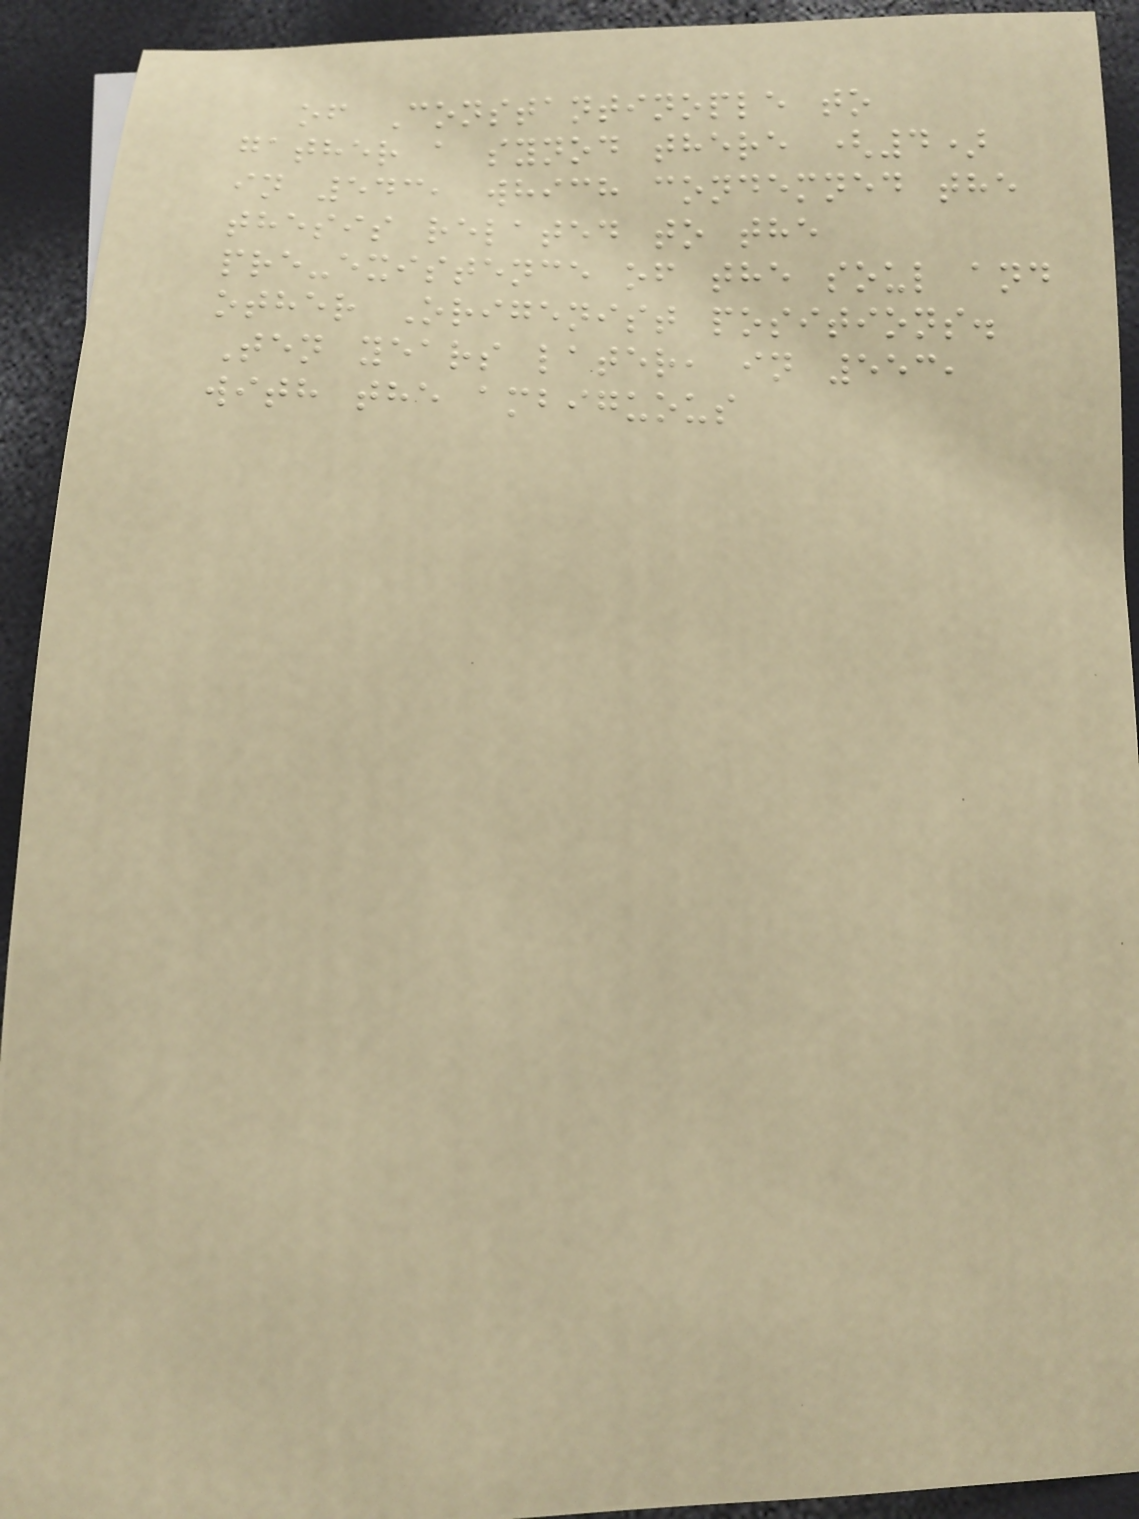of Constantinople to
gather a synod there (4)
in 543, which condemned the
thesis related to the
pre-existence of the soul and
other Origenist positions.
Ten years later, in 553,
with the ambiguous
